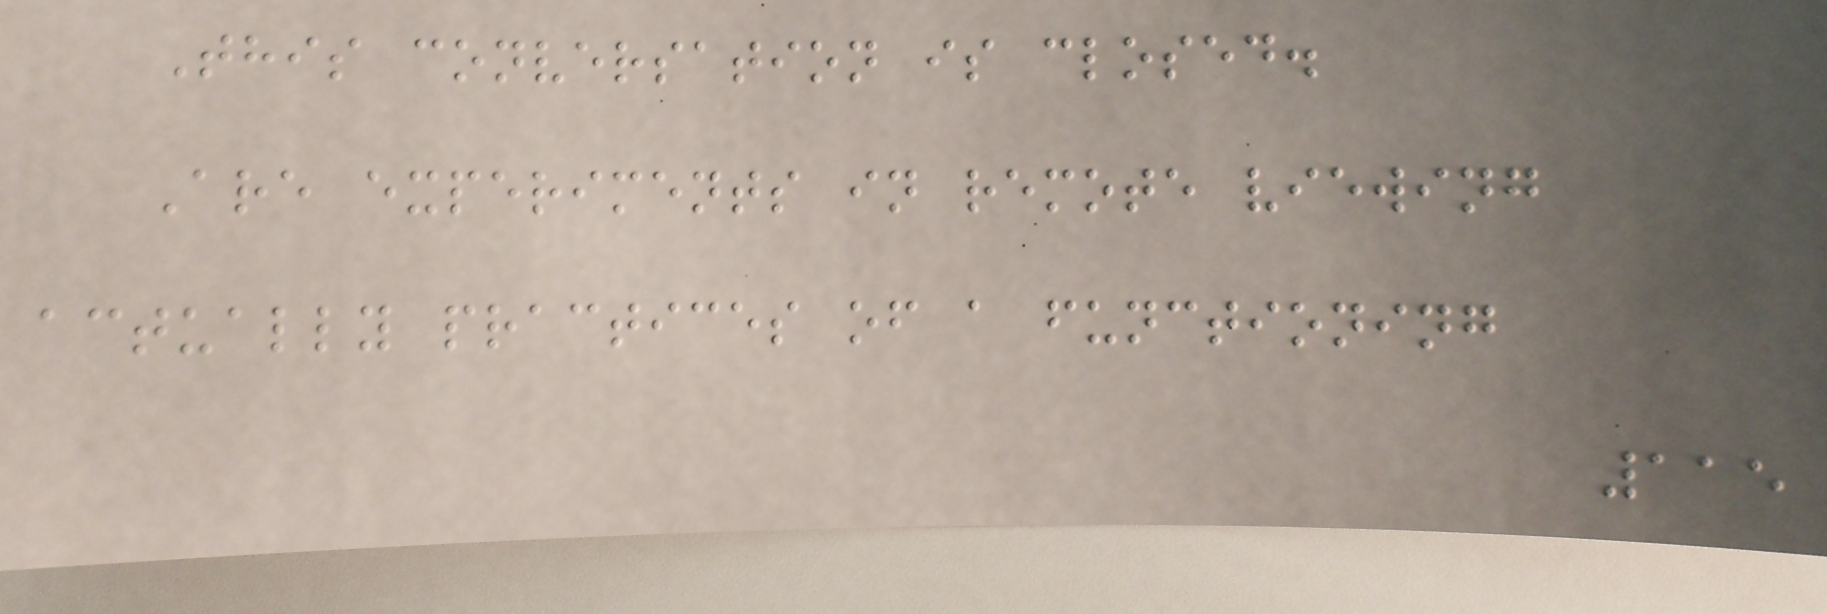This conversation is closed.
Are experiments in remote viewing
actually practices of a functioning
115
